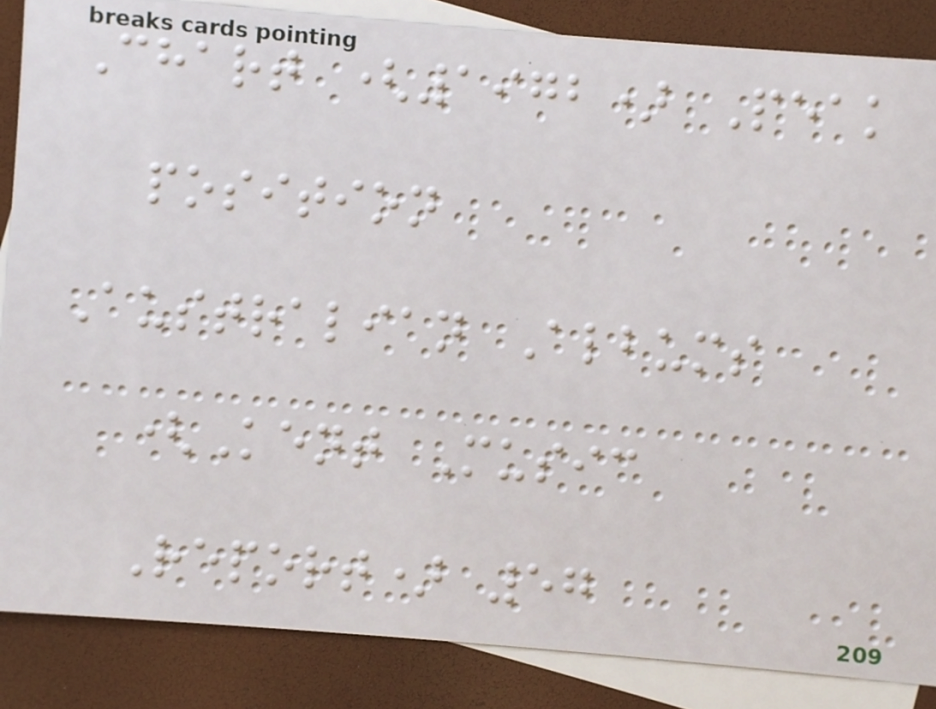Chart (1972) Peak
position
Australian Albums
(Kent Music
Report) 57
